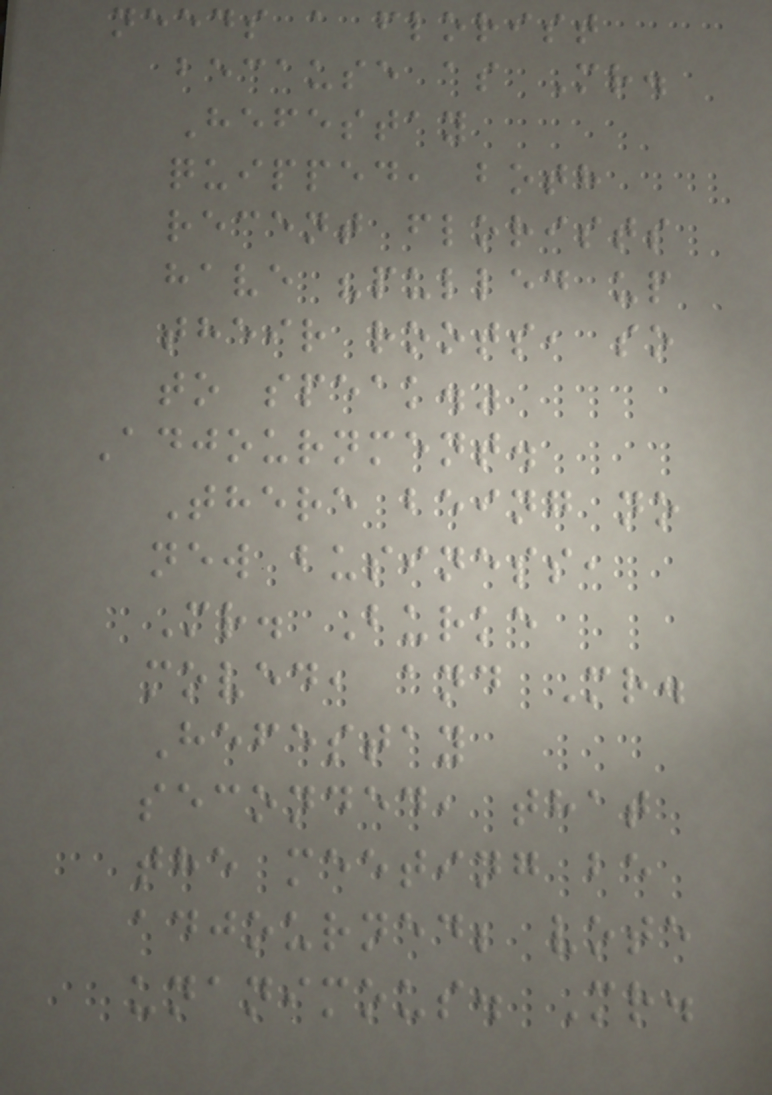needs a florist
because as Mr.
Hefestay
quipped, both
recent florists
have "pulled up
their roots, so
to speak."
Adjournment.
There being no
new business,
Mr. Burke
moved, and Mr.
Hefestay
seconded, that
the meeting be
adjourned; vote
unanimous. Mr.
